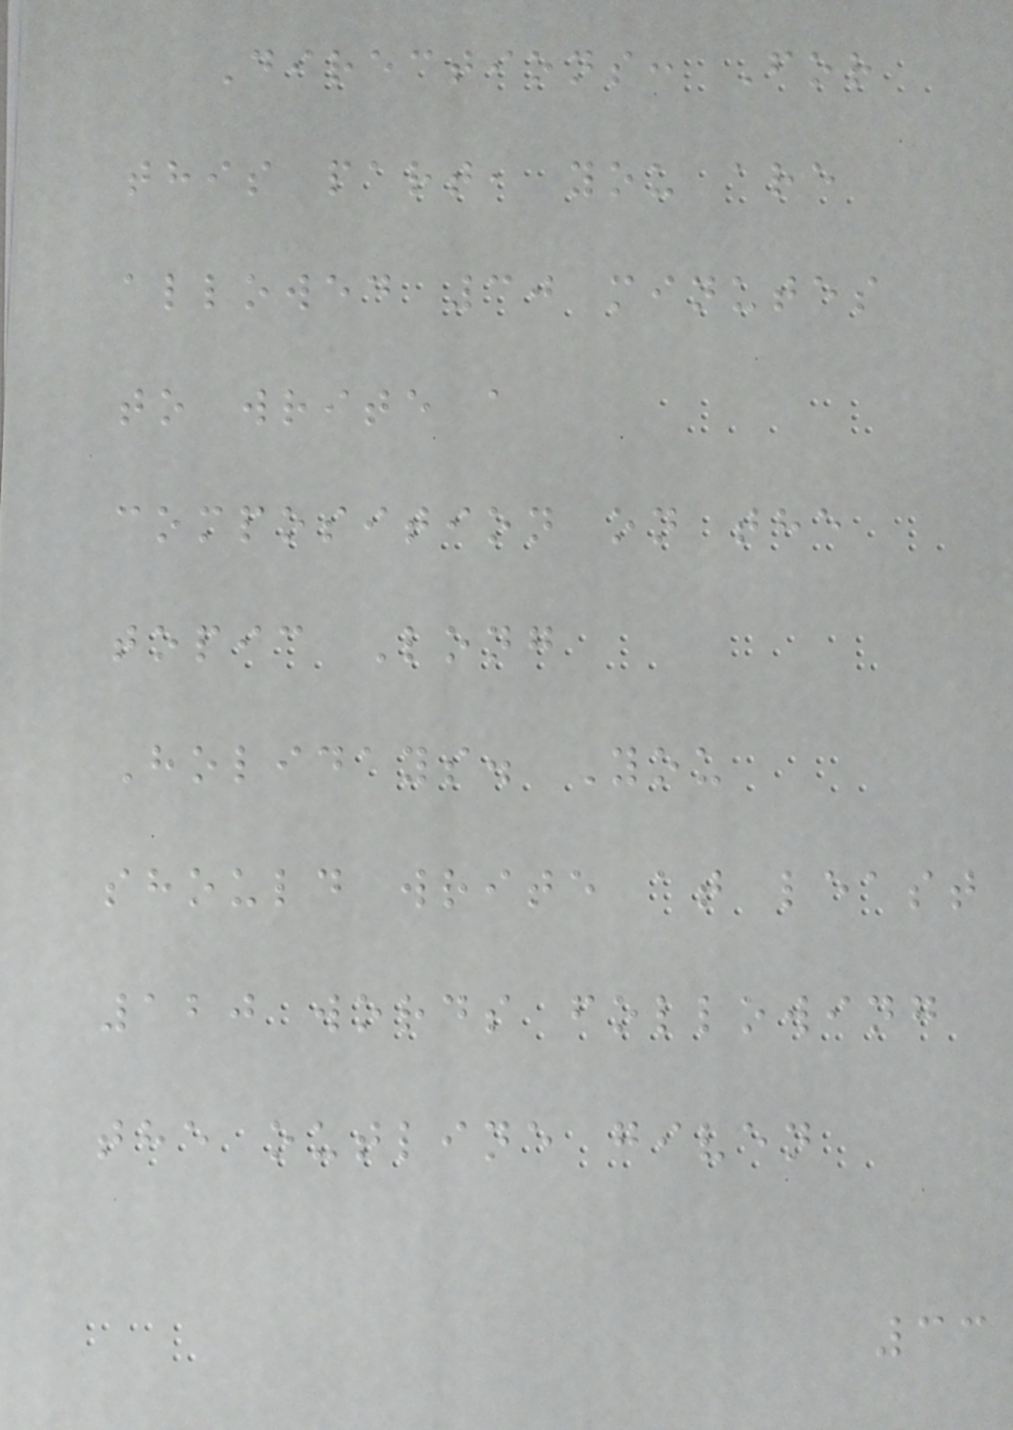Directions: For
this part, you are
allowed 30 minutes
to write a
composition on the
topic Long
Holidays. You
should write at least
120 words following
the outline given
33
